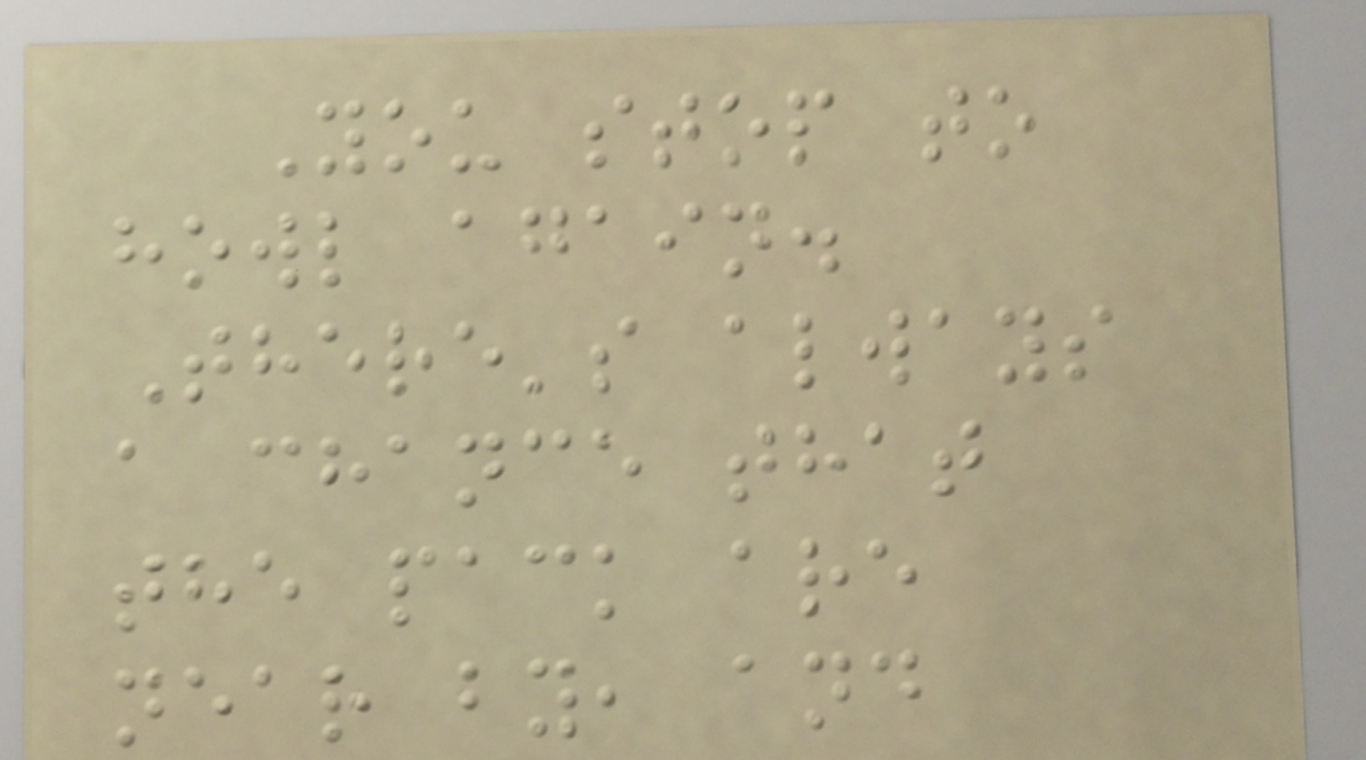You stop to
howl again.
There's always
a chance that
the pack are
near by, and
